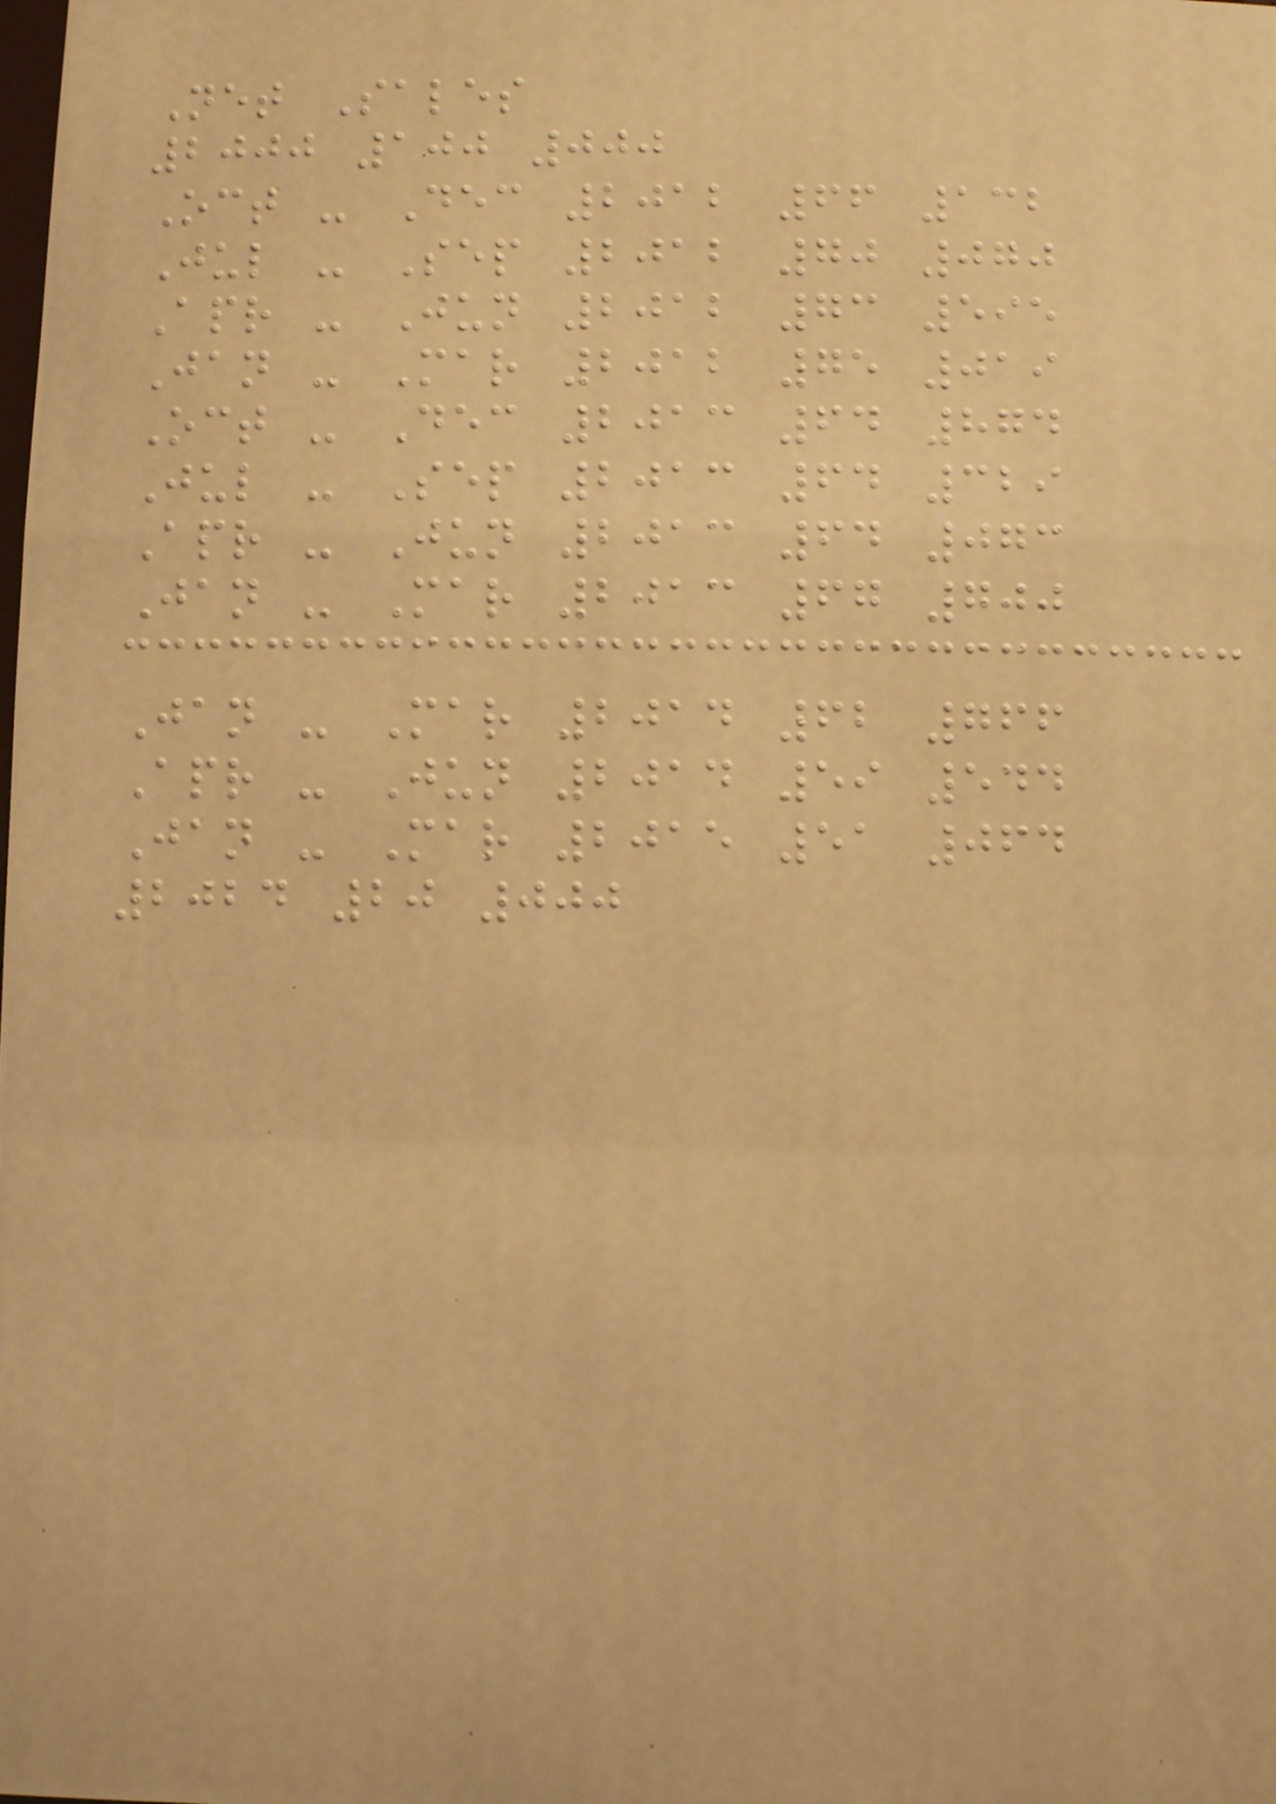Net Sales
2000 100 000
Oct - Dec 2012 66 132
Jul - Sep 2012 70 070
Apr - Jun 2012 73 595
Jan - Mar 2012 75 019
Oct - Dec 2013 64 874
Jul - Sep 2013 64 329
Apr - Jun 2013 64 073
Jan - Mar 2013 67 700
Jan - Mar 2014 62 766
Apr - Jun 2014 59 544
Jan - Mar 2015 51 064
2024 20 000
